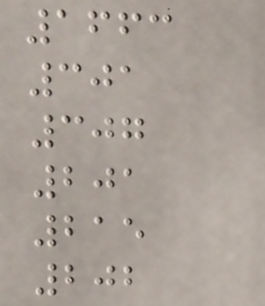1663
301
307
201
215
202
